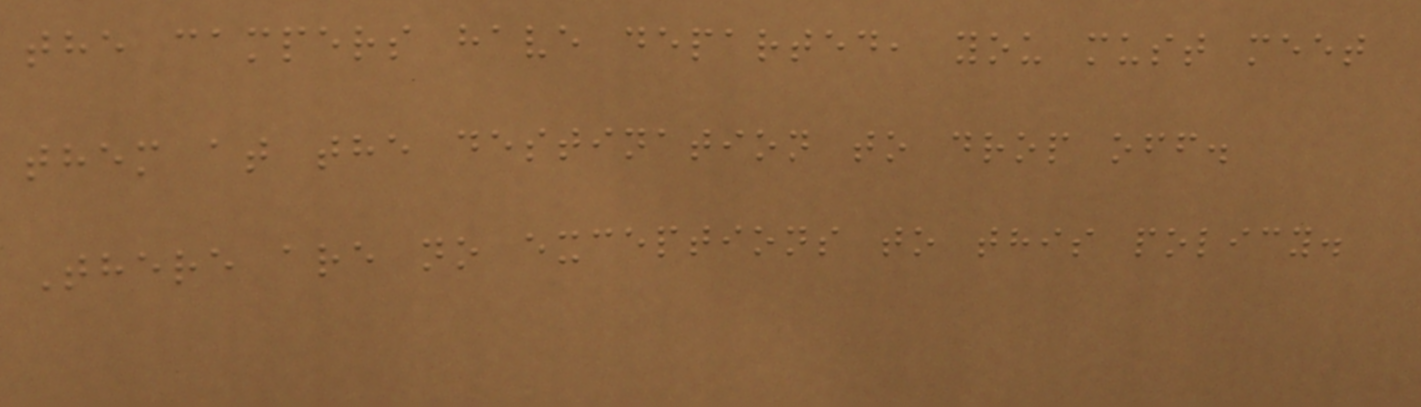the campers have departed, you must meet
them at the destination to drop off.
There are no exceptions to this policy.
